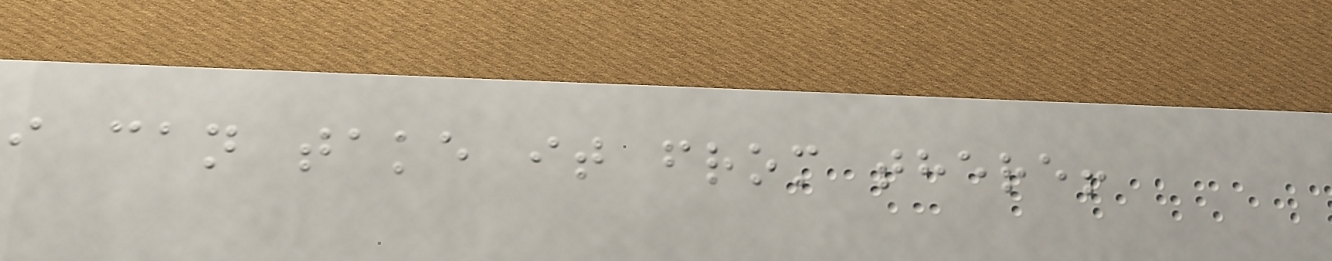i can take it from there!
